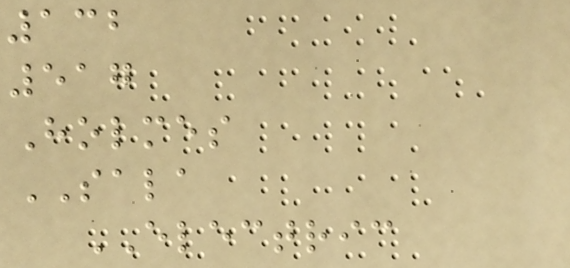132
517
Holmes
SALA
ELECTRIC
